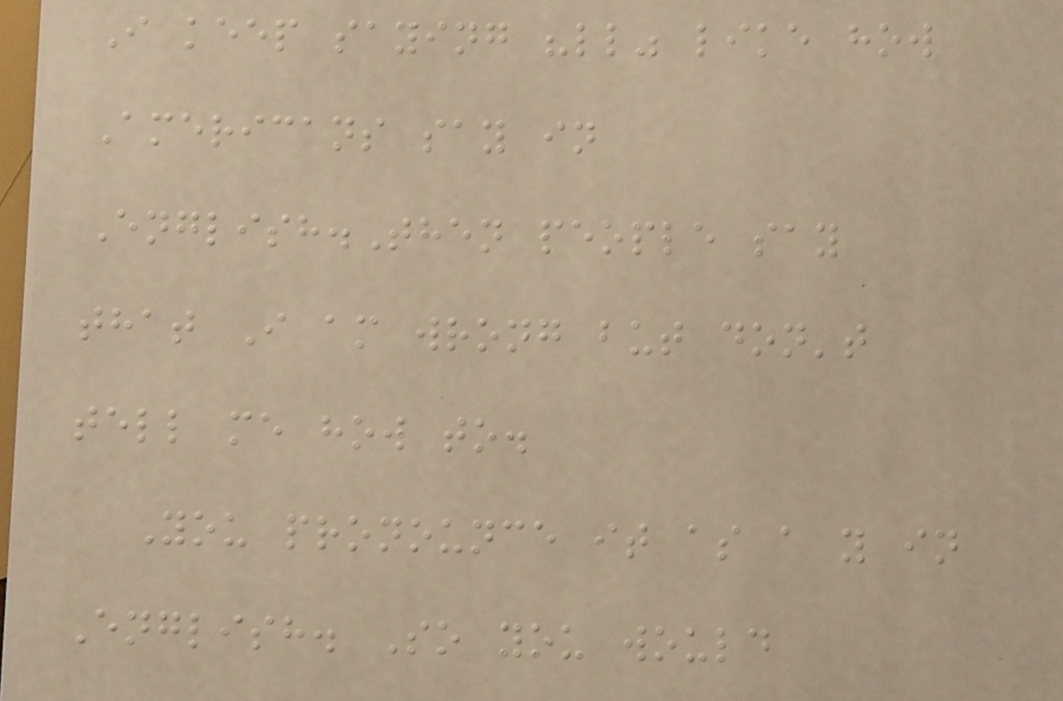I keep saying "ll" like how
Americans say in
English.Then people say
that I am wrong but don't
tell me how to.
You pronounce it as a y in
English. So you would
